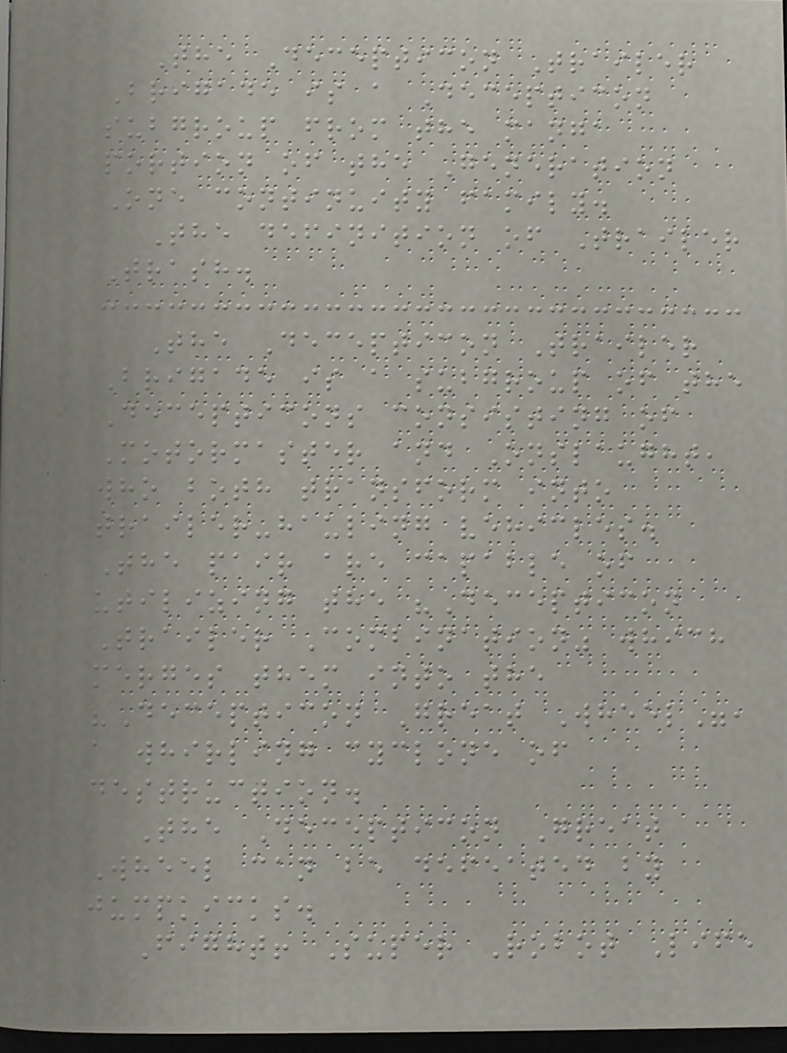The Decepticon Trailer
Brigade is a Decepticon
subgroup from the manga
portion of the Generation
One continuity family.
The definition of Trailer
Trash.
The Decepticon Trailer
Brigade is a subgroup of the
Decepticons consisting of
Motormaster and Onslaught,
who both transform into
trailer-hauling vehicles.
The pair are capable of
utilizing the "Decepticon
Trailer Combination" which
merges them into the
"Decepticon Great Wheel",
a whirling cyclone of
destruction.
The Decepticon Great
Wheel can be defeated by
jumpkicks.
Fight! Super Robot Life
